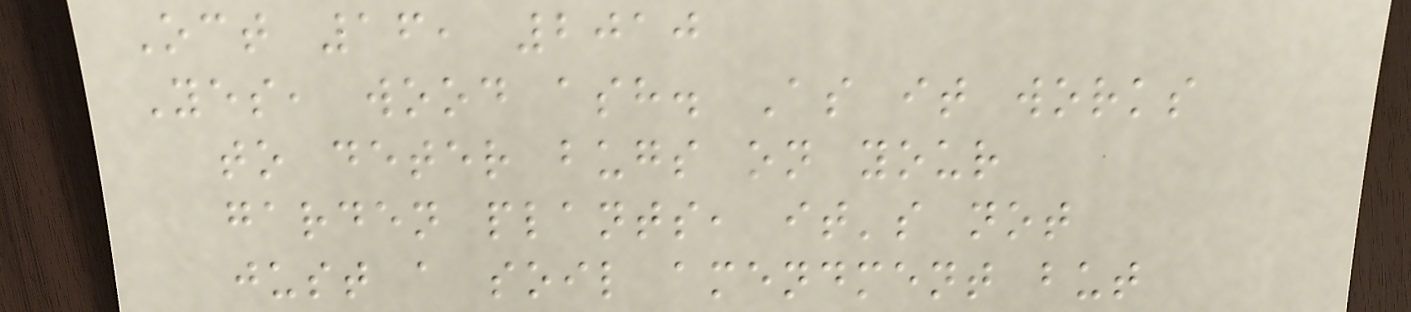Oct 16, 2010
Yes, wood ash. As it works
to deter bugs on your
garden plants, it's not
just a soil amendment but
